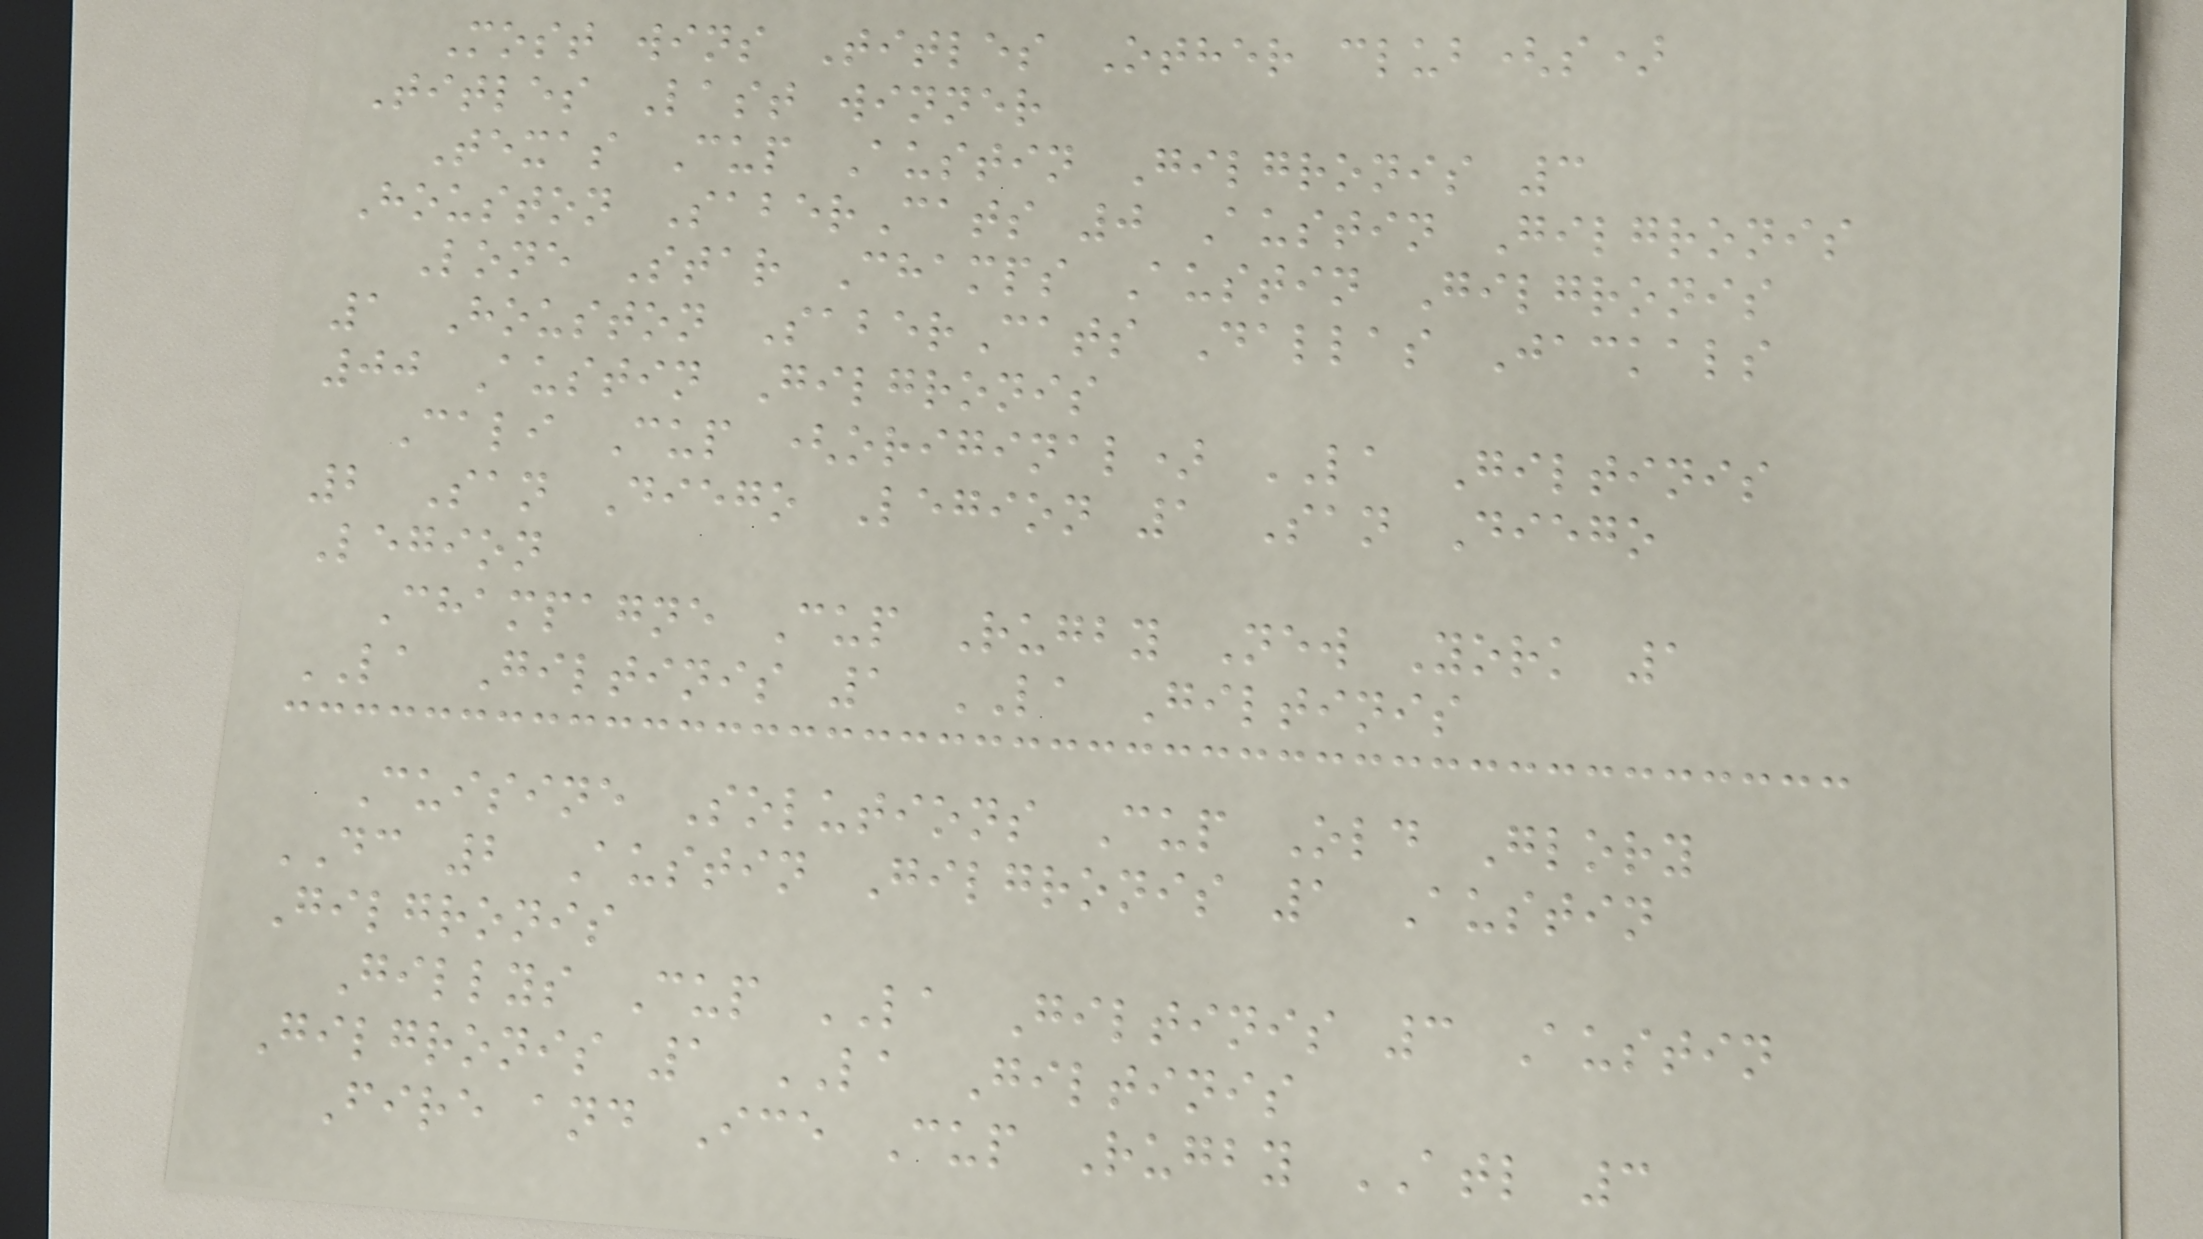Most wins Titles Other club(s)
Titles Last winner
Texas Cup Austin Gilgronis 3
Houston SaberCats 0 Austin Gilgronis
Lone Star Champs Austin Gilgronis
1 Houston SaberCats Dallas Jackals
00 Austin Gilgronis
Cali Cup (original) LA Giltinis
2 San Diego Legion 1 San Diego
Legion
Champagne Cup Rugby New York 1
LA Giltinis 1 LA Giltinis
Cuisine Solutions Cup Old Glory
DC 2 Austin Gilgronis 1 Austin
Gilgronis
Gillys Cup LA Giltinis 3 Austin
Gilgronis 1 LA Giltinis
Fire and Ice Cup Rugby ATL 3
